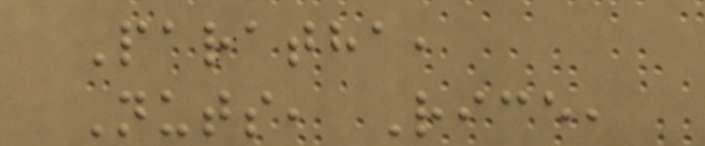Paratha,
Nuts, Rice,
